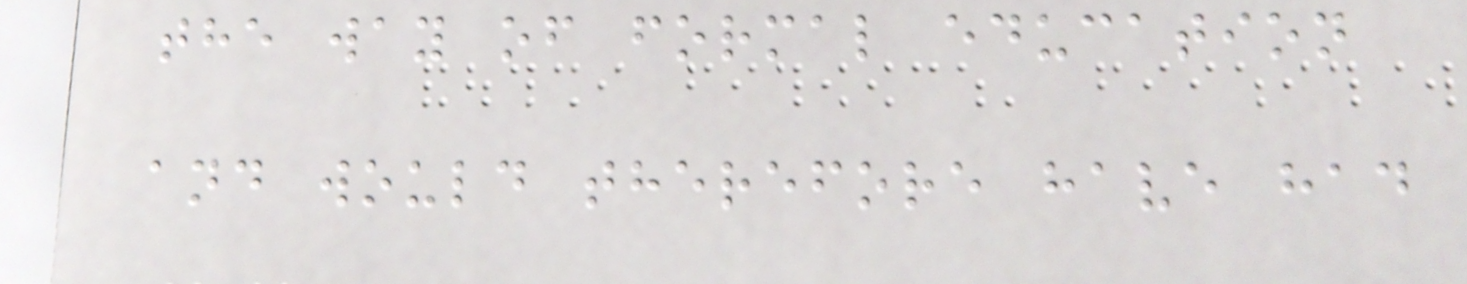the way of formal education
and would therefore have had
